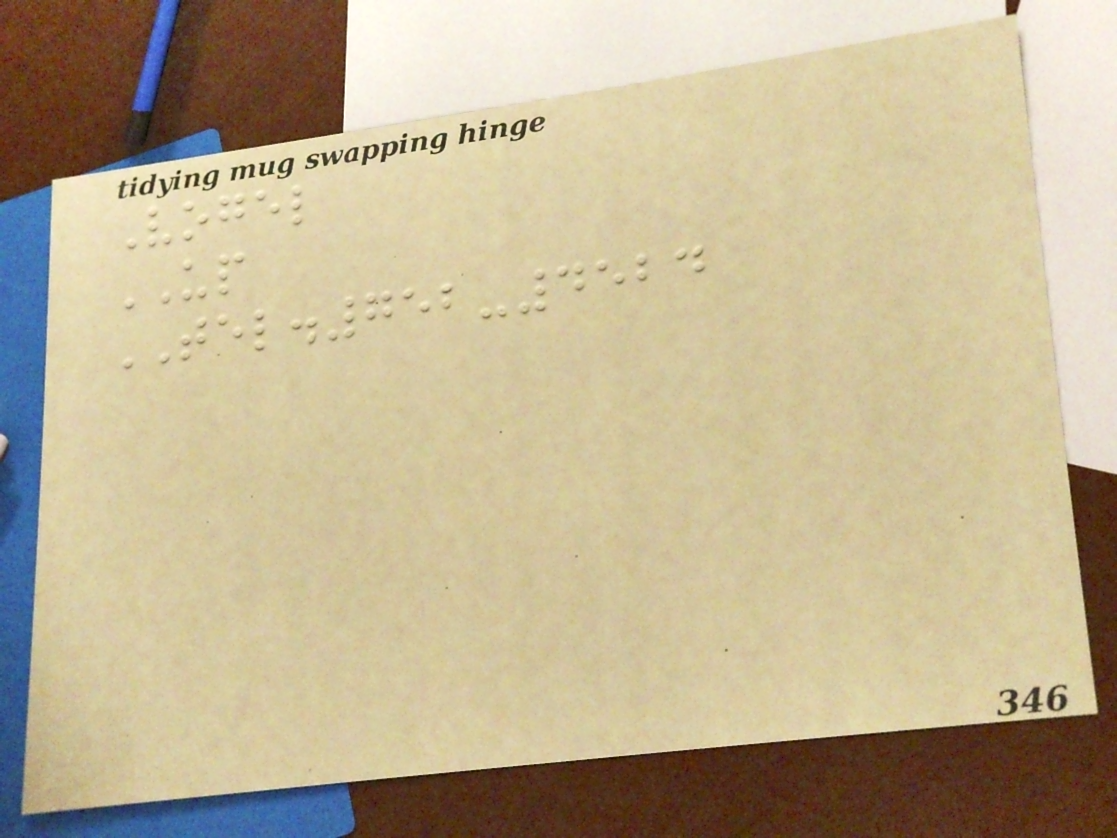Vogel
UP
TEL.752-4524
